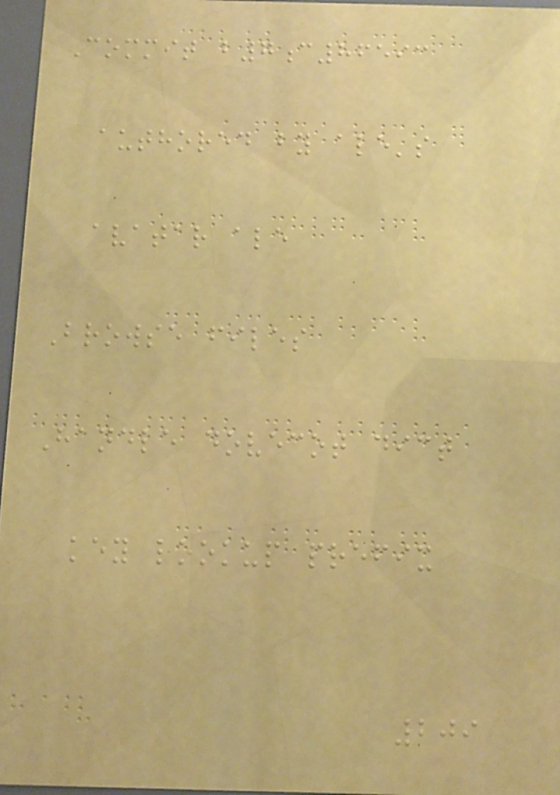Commit b7c86593
authored by ale's
avatar ale
Browse files
Handle dovecot dict
key lookup prefix
209
